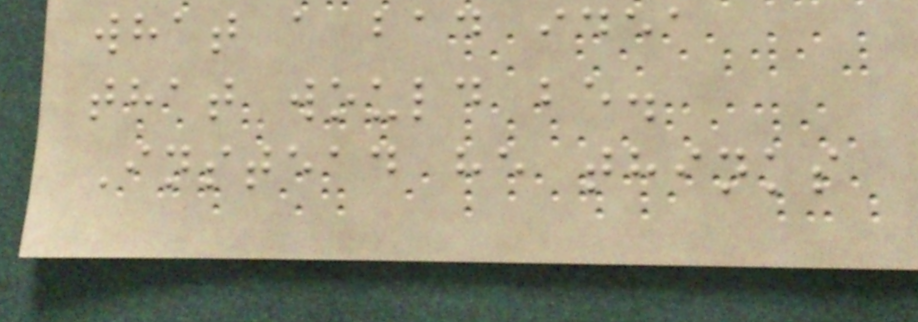what a bad idea
that would be.
Instead he thinks
